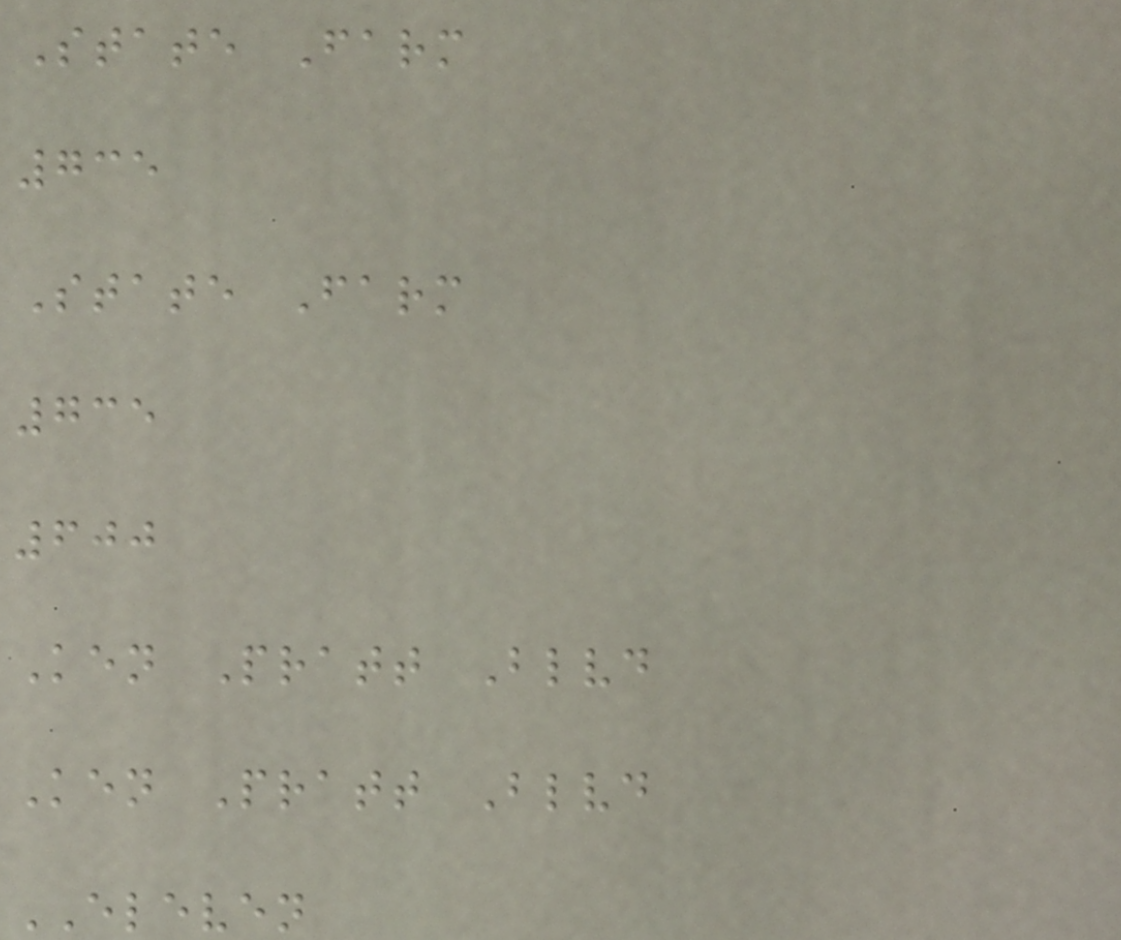State Farm
735
State Farm
735
600
Ken Pratt Blvd
Ken Pratt Blvd
ELEVEN
